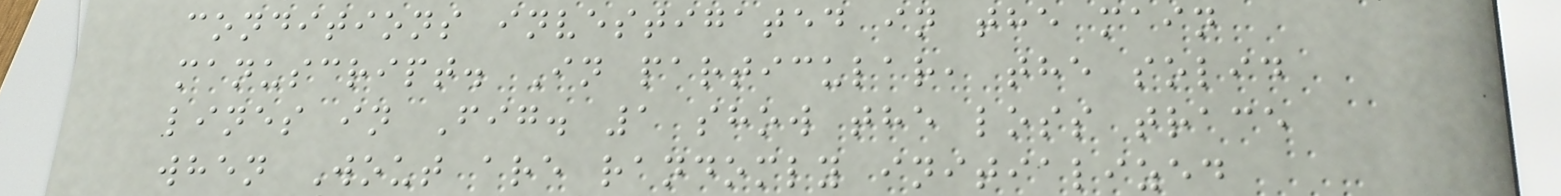conditions investigated in the main
manuscript. In particular, the solid
lines in Fig. 1 show the loss trace
when Wout are randomly initialized
